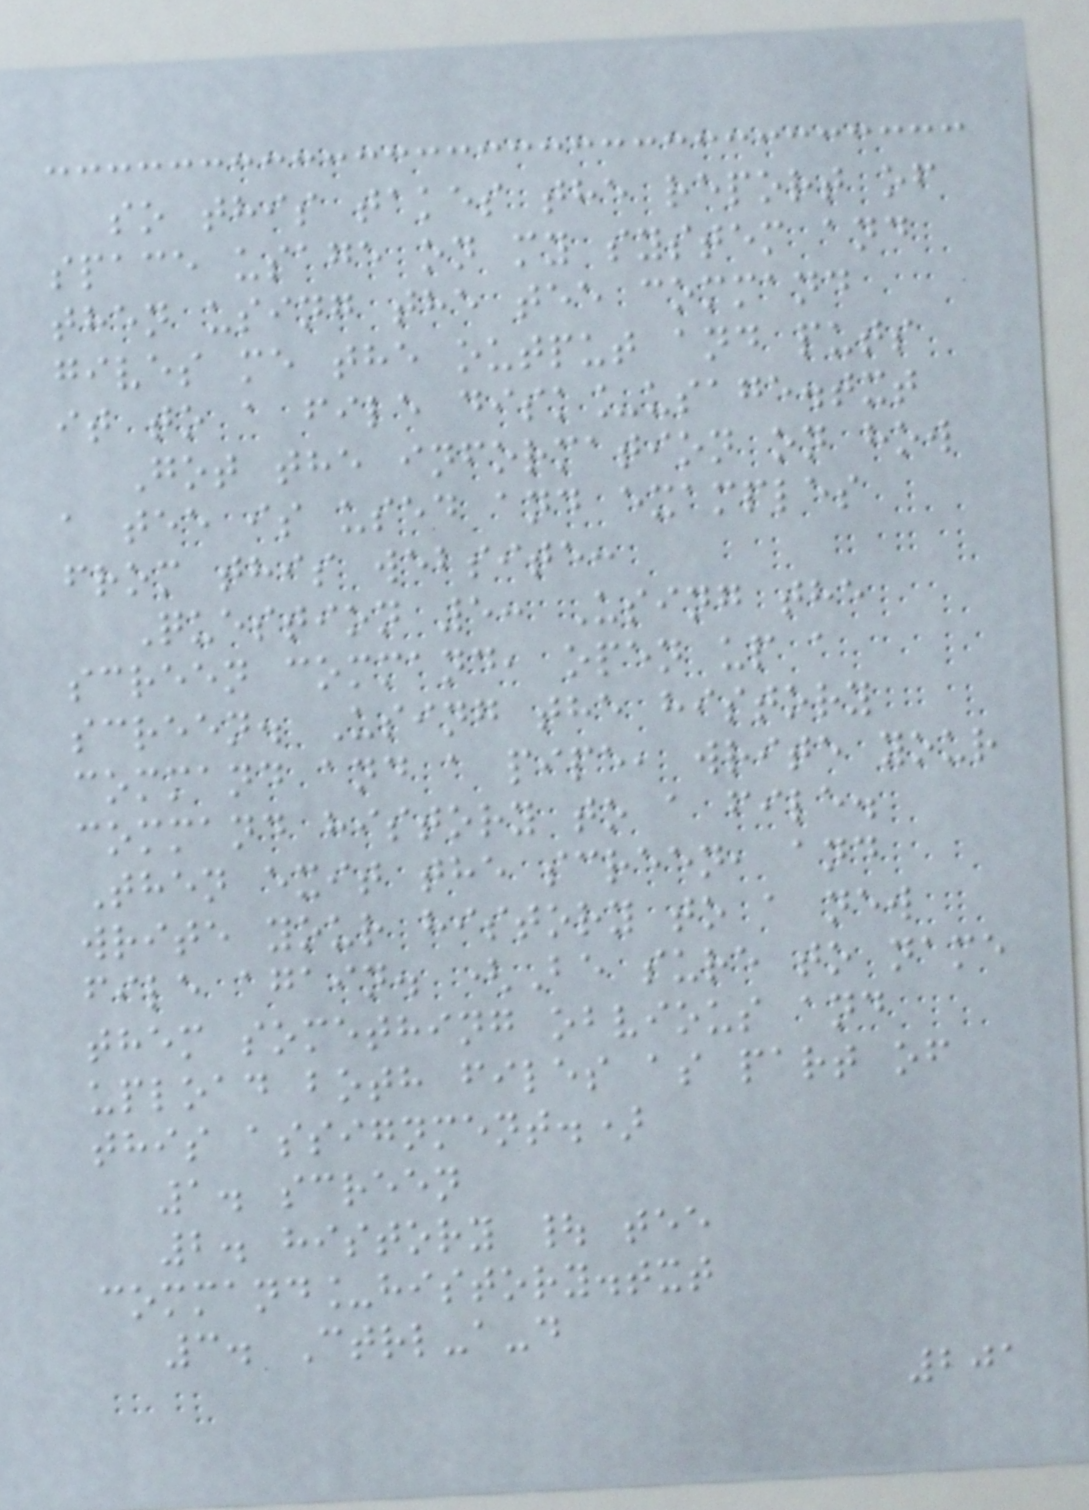so this takes the report of
space usage on my system and
then using the tee command
gives me the output and puts
it to a file disk_usage.txt
Got the information on how
a tee is used and examples
from this website:
Question 5: Using the
screen command, open up a
screen. Using the history
command and a pipe, write your
command history to a file.
Then exit the screen, and
write your history to a new
file again. (Be sure to name
them something obvious and
upload both files as part of
this assignment.)
1. screen
2. history | tee
command_history.txt
3. Ctrl-a-d
201
